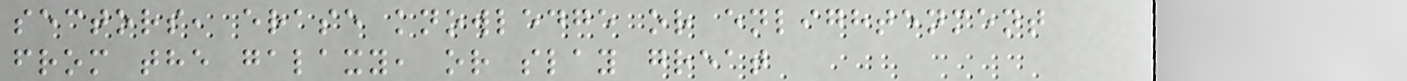sectors, erase knowledge or enlightenment
from the galaxy, or slay great
